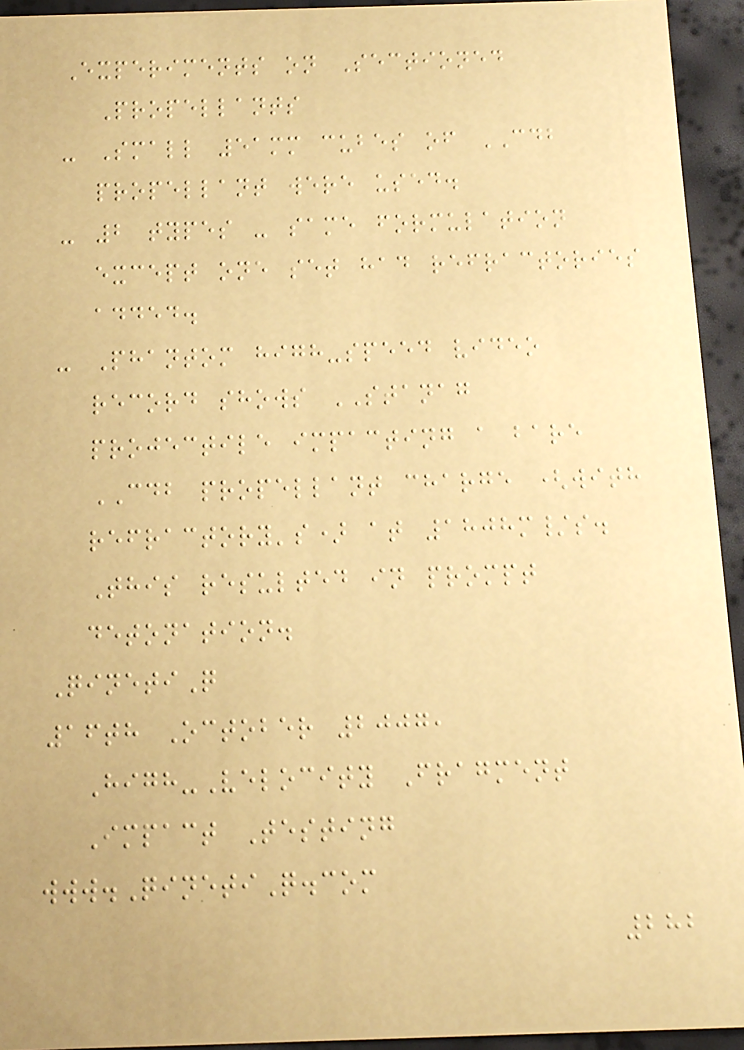Experiments on Sectioned
Propellants
- Small 51mm cubes of CDB
propellant were used.
- 2 types - same formulation
except one set had refractories
added.
- Phantom high-speed video
record shows STANAG
projectile impacting a bare
CDB propellant charge (with
refractory's) at 1808m/s.
This resulted in prompt
detonation.
QinetiQ
16th October 2007,
High-Velocity Fragment
Impact Testing
www.QinetiQ.com
282
